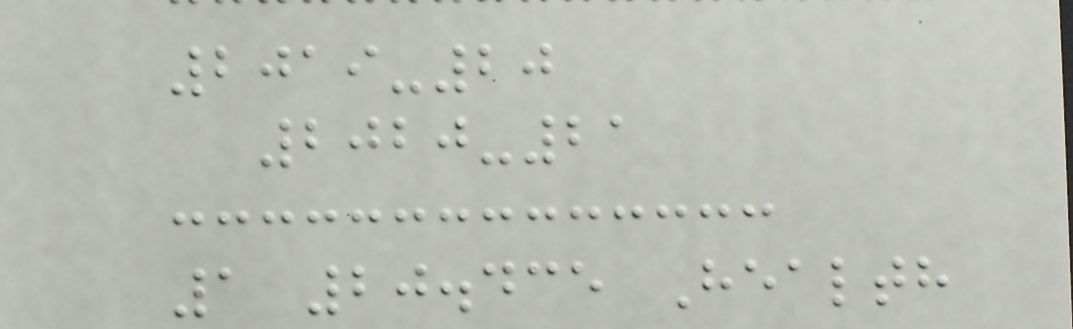2019-20
2020-21
1 20.435 Health
